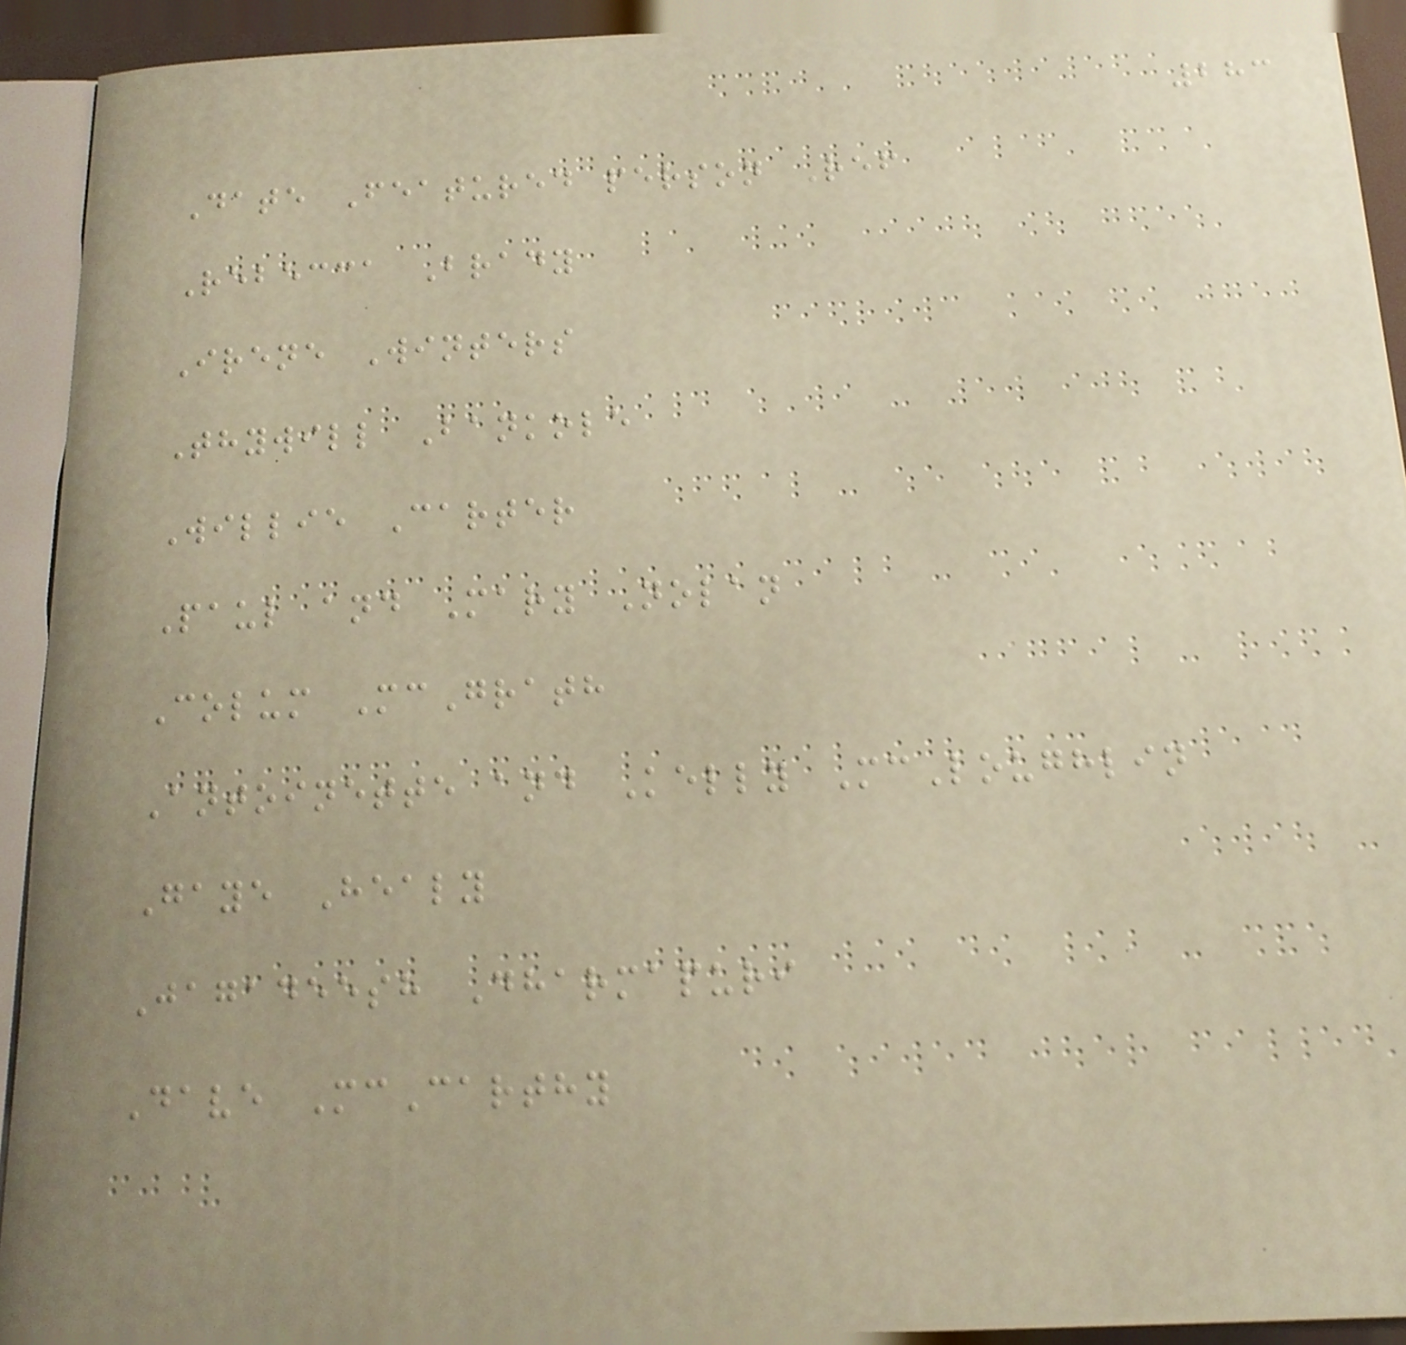283
Date Featured person Ref
Rebecca Brady
Irene Winters
Thywill Bankole
Willie Carter
Paul and Mary Nolan
Colum McGrath
Antoinette and Kelly McLoughlin
Gaye Healy
Jagadeesh Dharmapuri
Dave McCarthy
